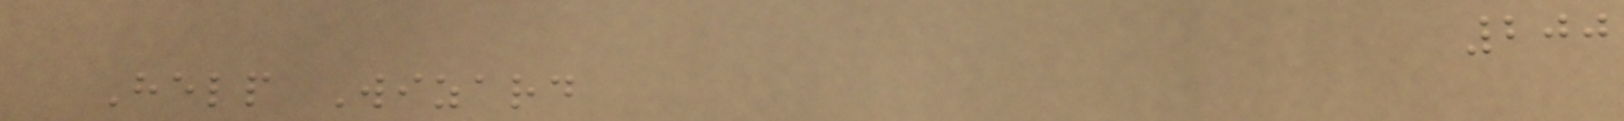200
Help Wizard
